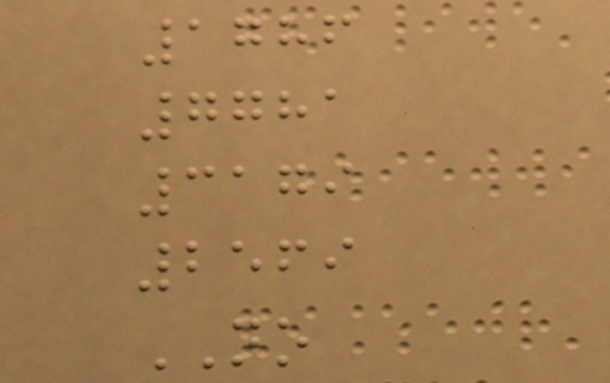1786
7781
3179
2569
NO
